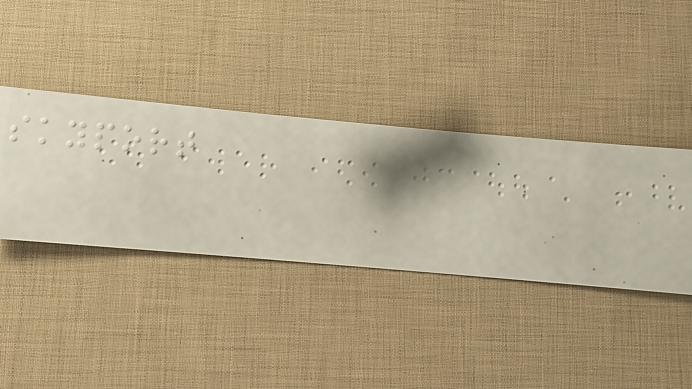skyport
